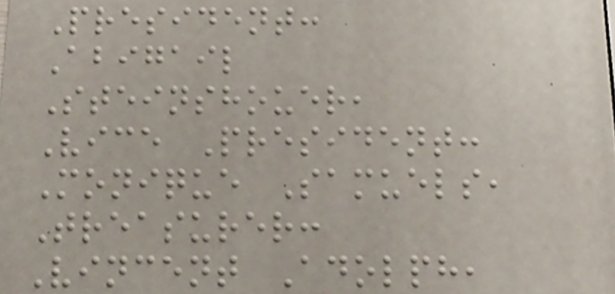President:
Abigail
Steinshouer,
Vice President:
Monique Samuels,
Treasurer:
Vincent Adolph,
